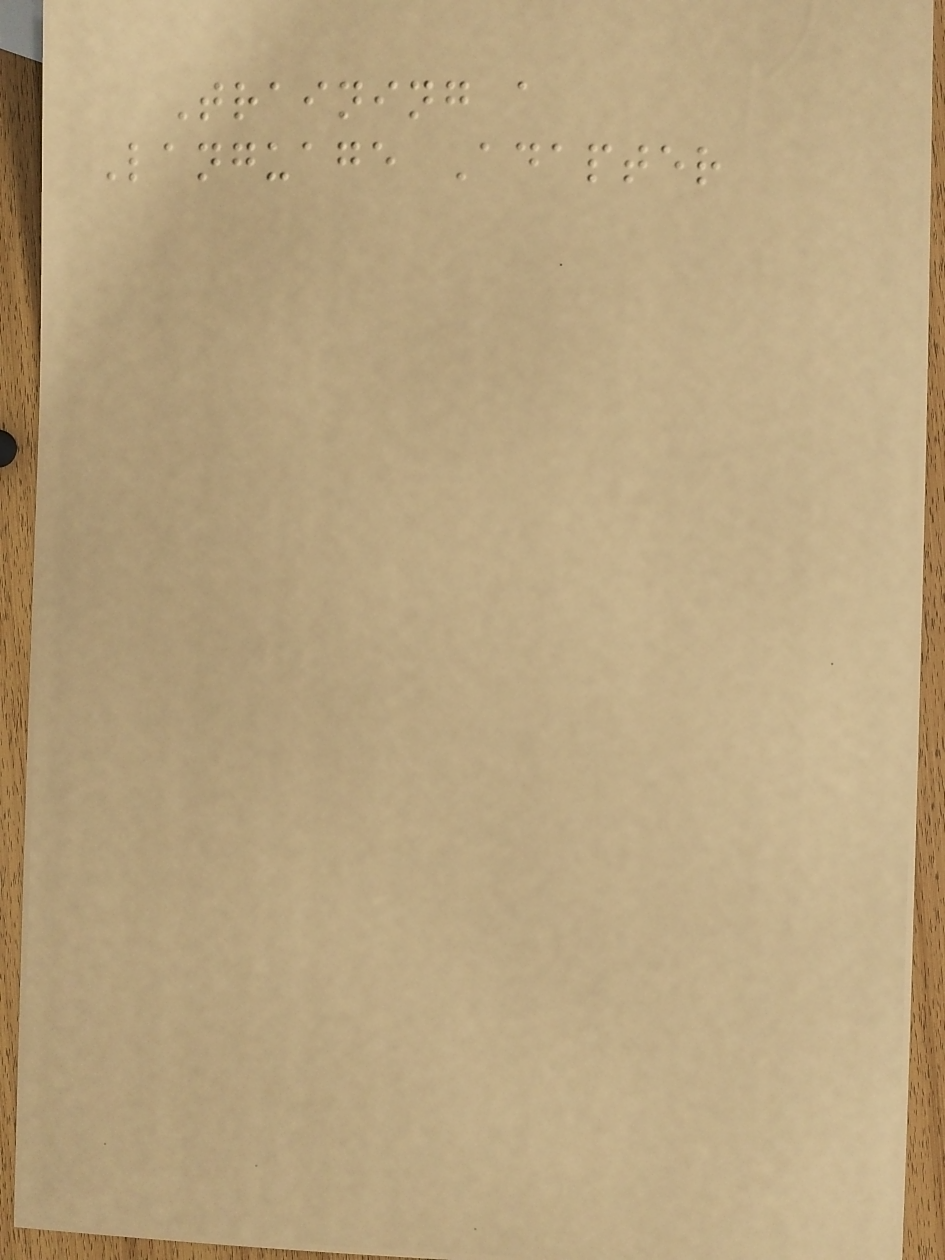Training a
Language Adapter
